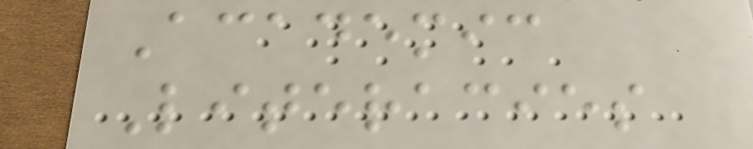Academic
Literacies
